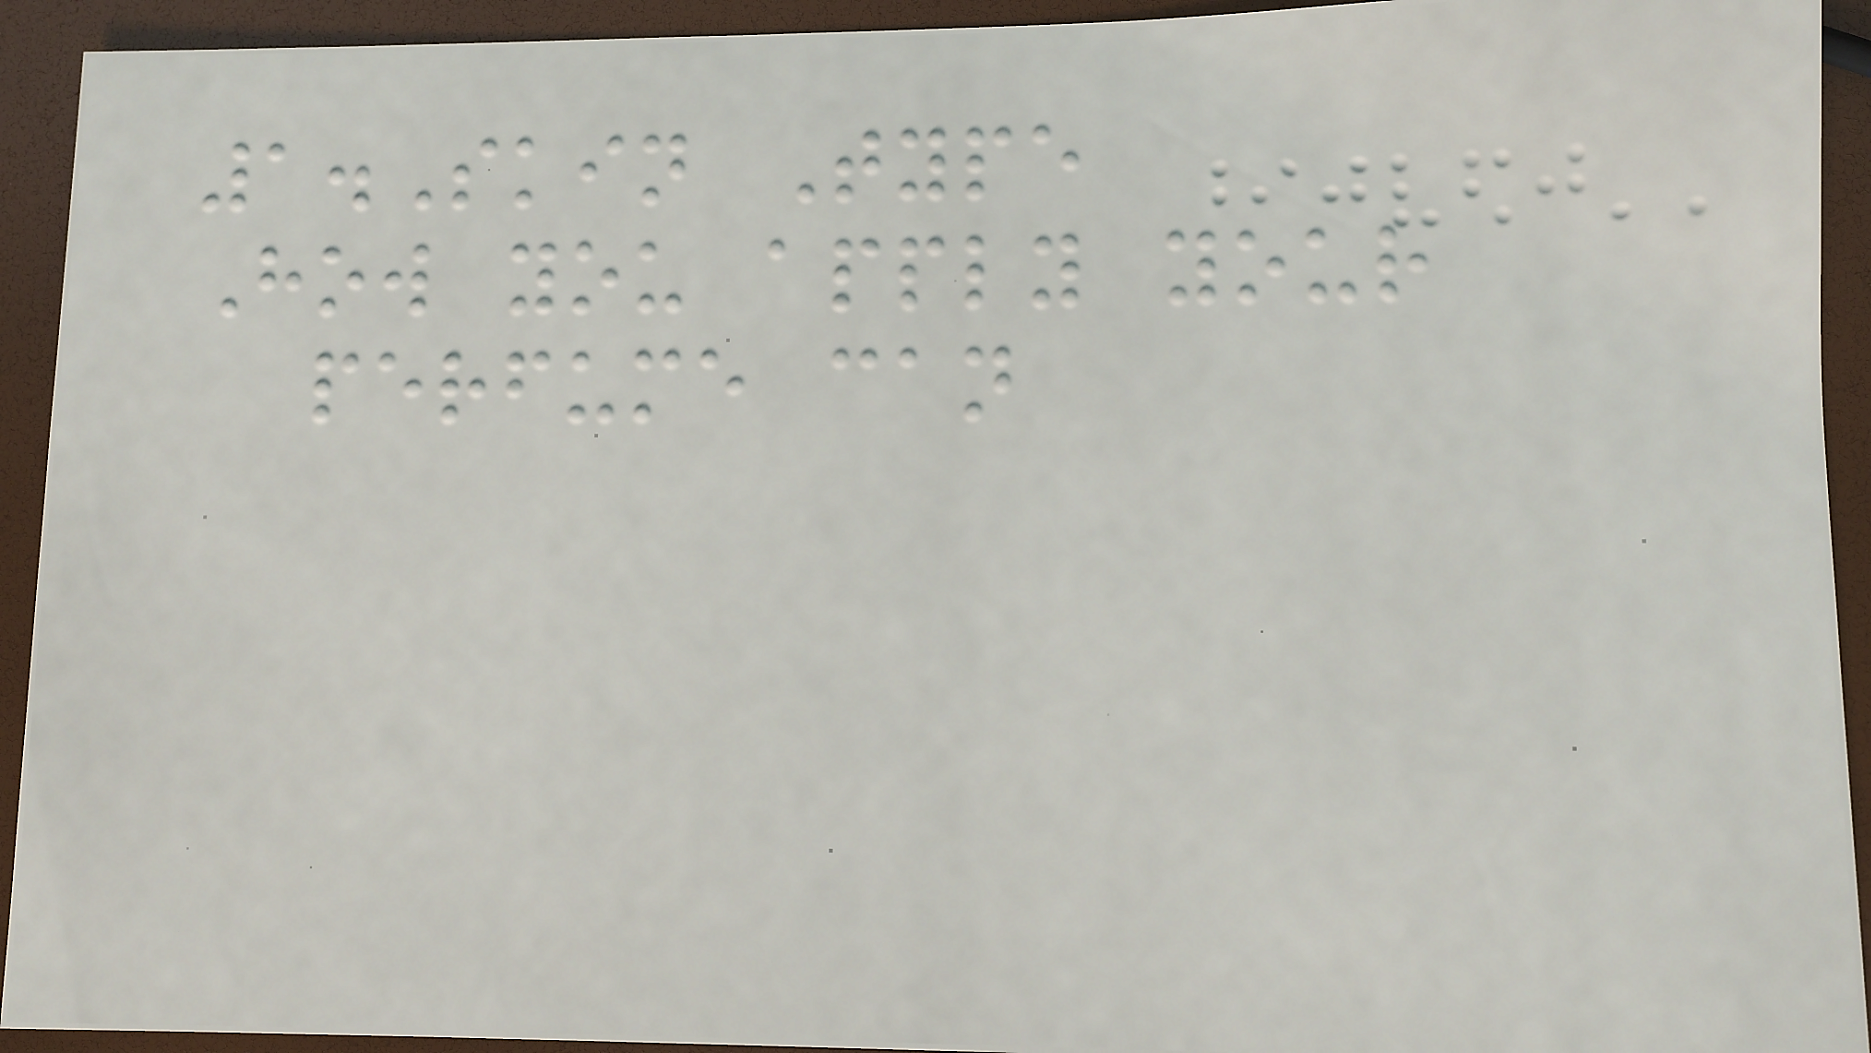1.Skin Type
How you apply your
perfume can
